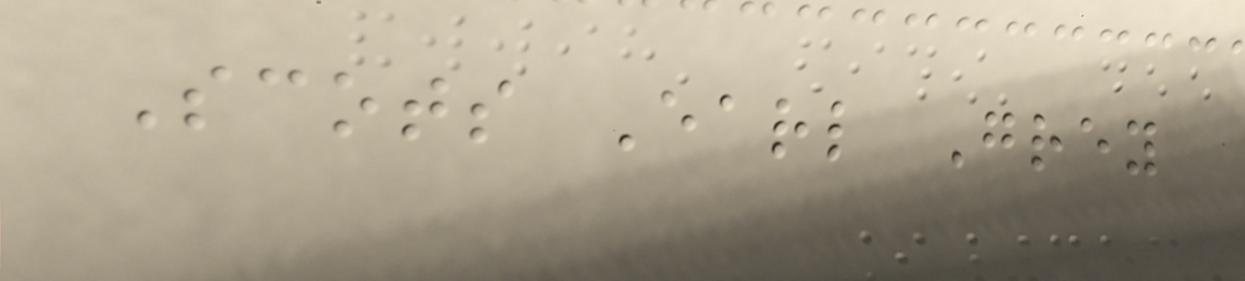Scots Earl Grey
